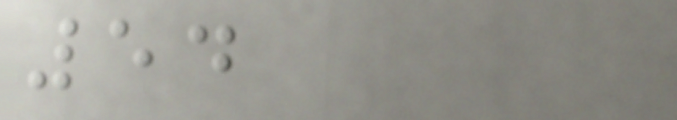54
